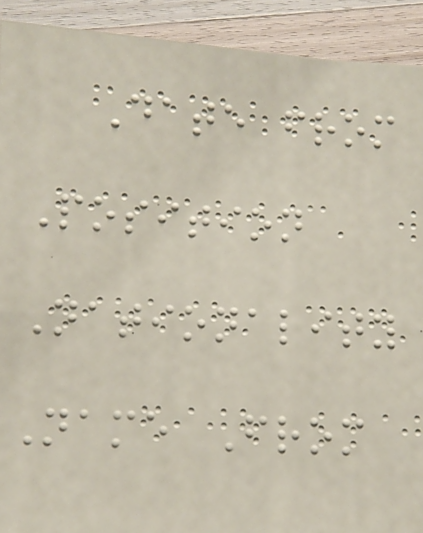Date from
Position
Nationality
Name From
